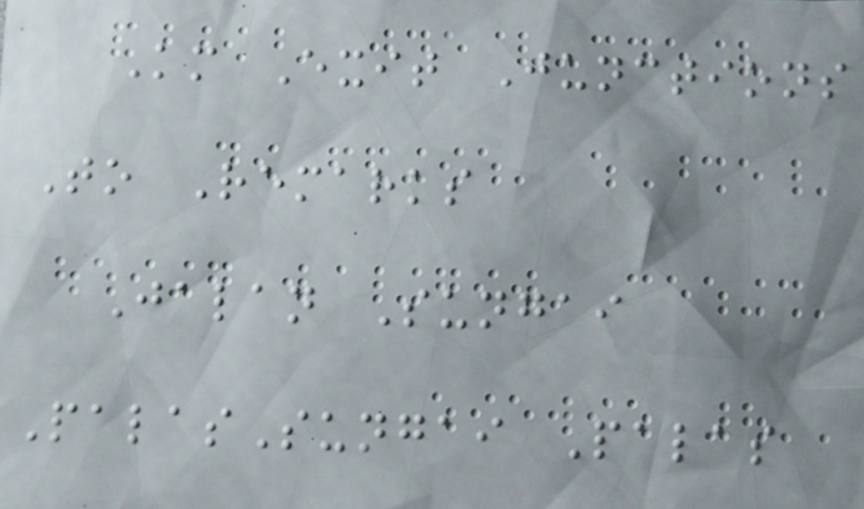Km Exit Junctions
To Remarks
Jalan Sungai
PalasSungai Palas
